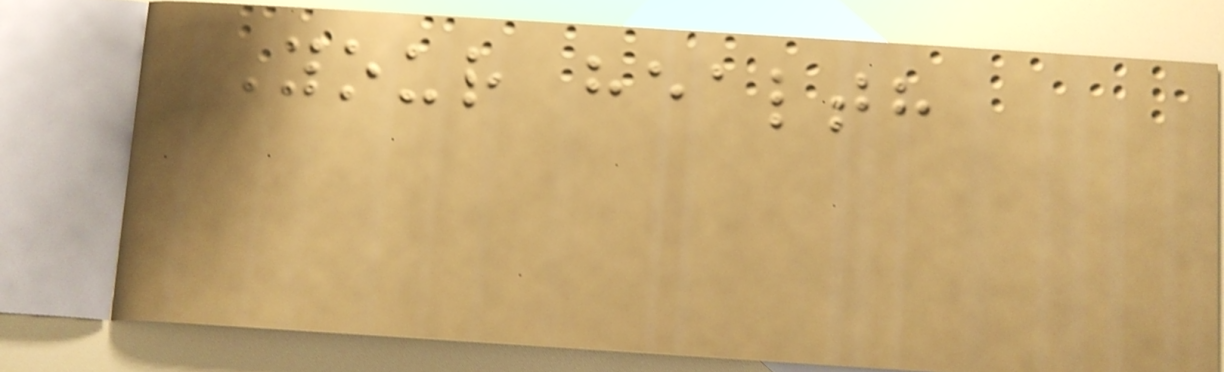Your health
